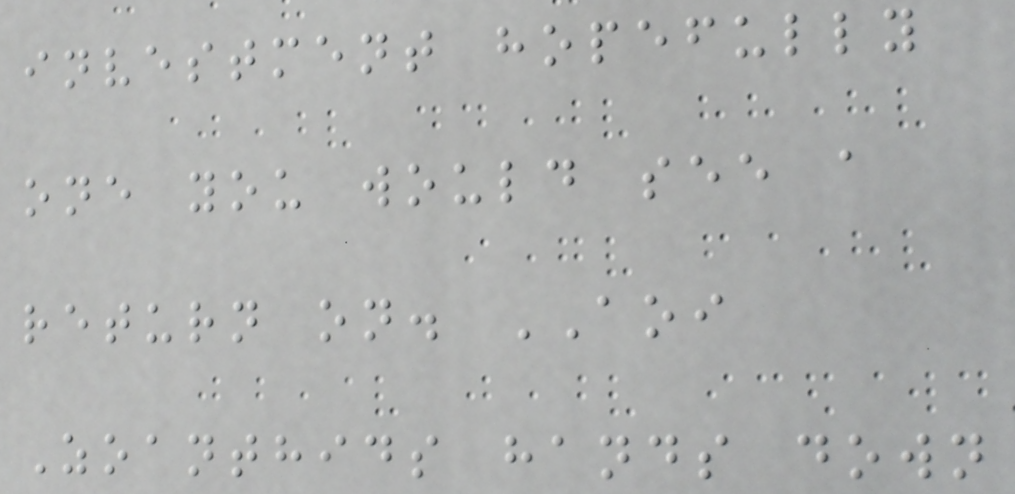investment hopefully
one you would see a
return on. AOI
Zoanthids hands down
